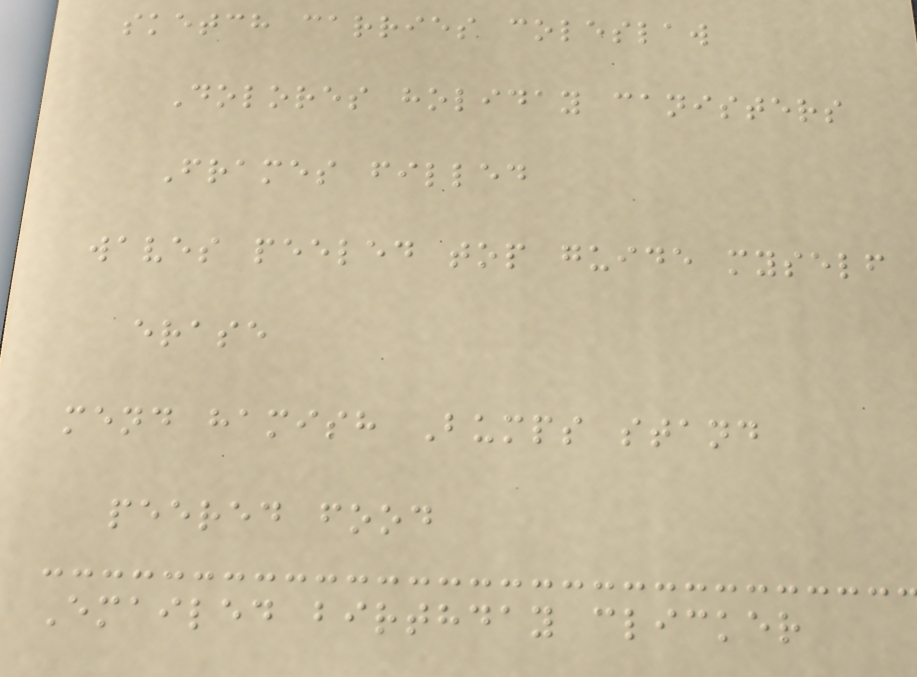sketch carries coleslaw
Dolores holiday canisters
Frames filled
waves peeled top guide myself
erase
mend hamish Bumps stand
peered food
Emailed birthday clicker
